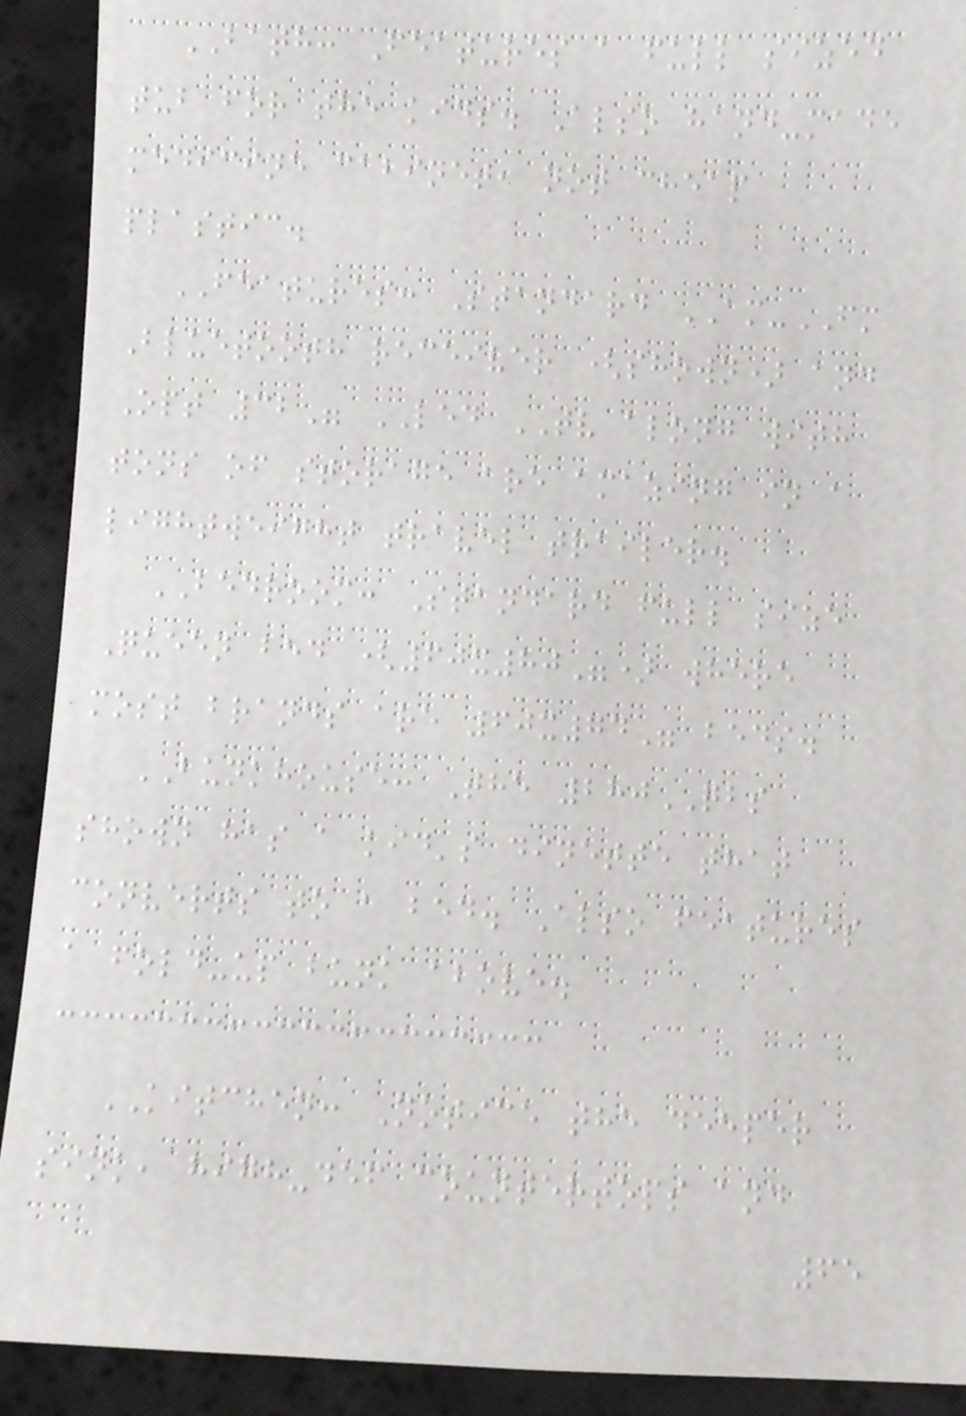BATH: Features a full sized
tub for the kids. Also hand-made
medicine cabinet, not cheap
plastic.
FEATURES: Standard AM-FM
Bluetooth receiver (shown) and
Opt 32" LED TV along with
tons of storage are amazing in a
lightweight travel trailer.
BEDROOM: Standard full size
Queen bed (60x80") where
most brands are 60x74" beds.
BUNKHOUSE: The 280QBS
shown has a kid's dinette that
converts to a bed. Also features
a fold-up bunk above.
KITCHEN: Notice the deeper
sink, high-def countertops and
65
